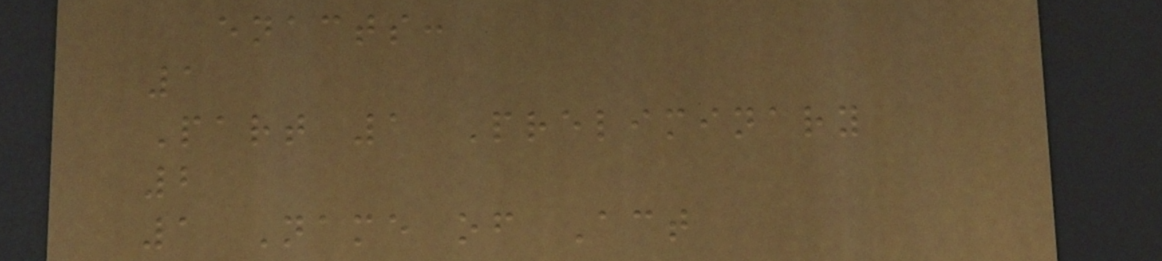enacts:
1
Part 1 Preliminary
2
1 Name of Act
